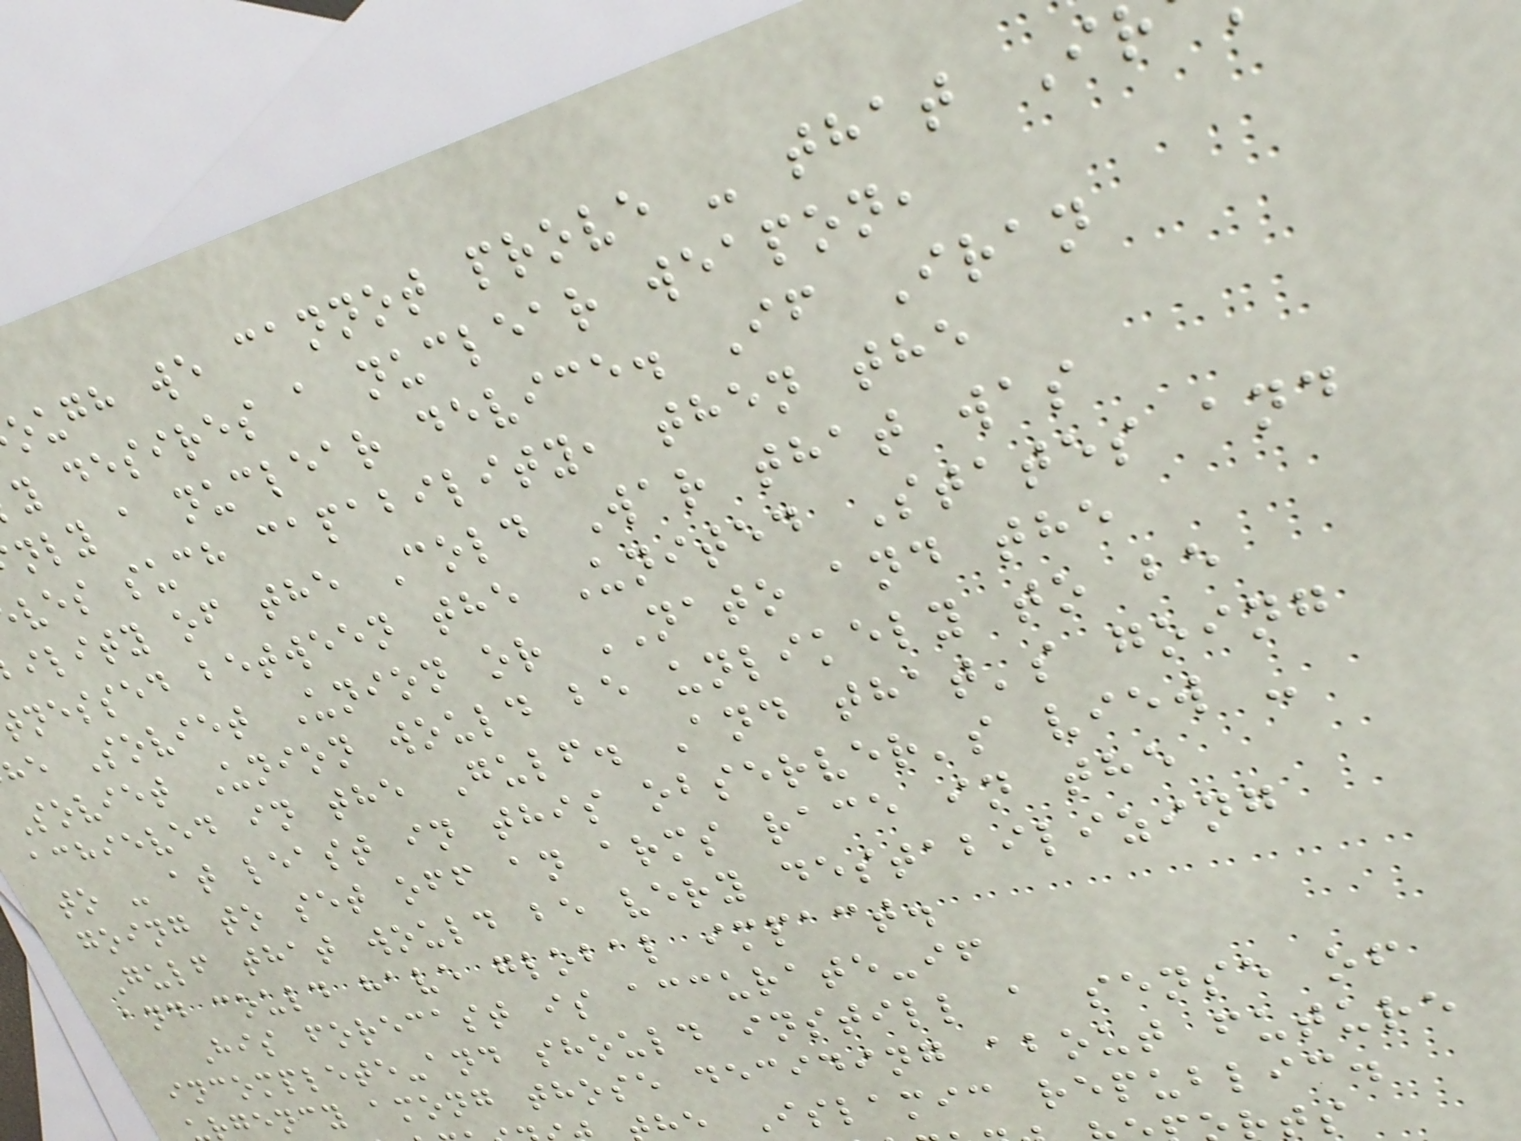ough we cannot prove - that I
y desires a nuclear weapon,
nly a nuclear device. If Iran
ves such capability, then the
ility of the Cold War that was
nessed between the United States and
he Soviet Union or NATO and the
Soviet Union would be unlikely to be
achieved in the Gulf. And that's going
to - at least in this observer's view -
going to set off an arms race in the
Gulf that would be very destabilizing
and could have global impact.
His forecast is accurate-if
incomplete-and should instill a sense of
rgency among those deciding about future
e Islamic republic.
